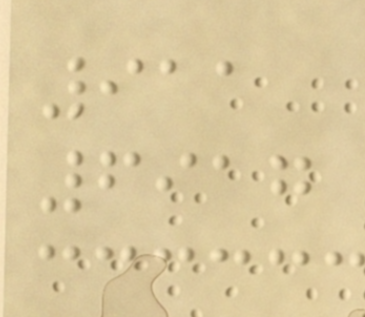911
6917
